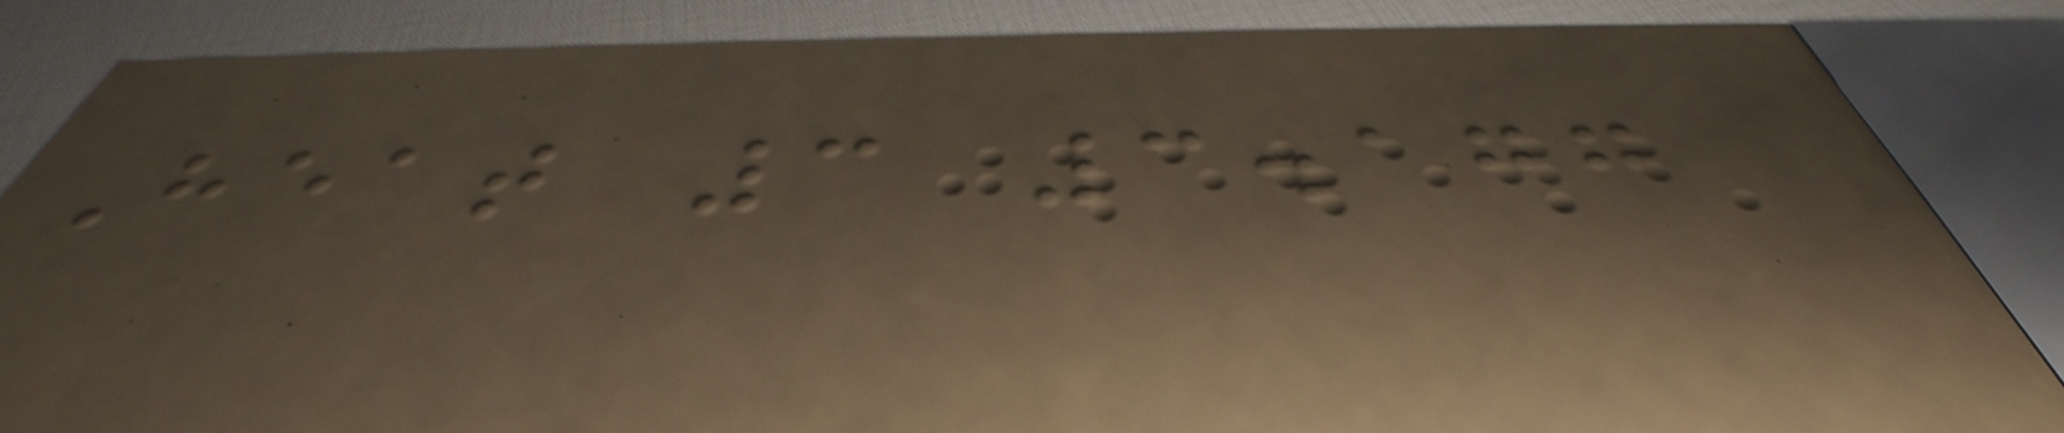Heat 3 3.177
